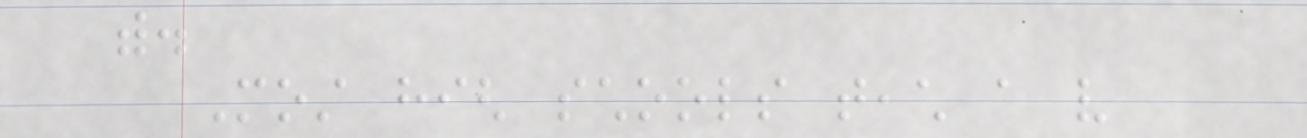with.
Most high schools teach a very
